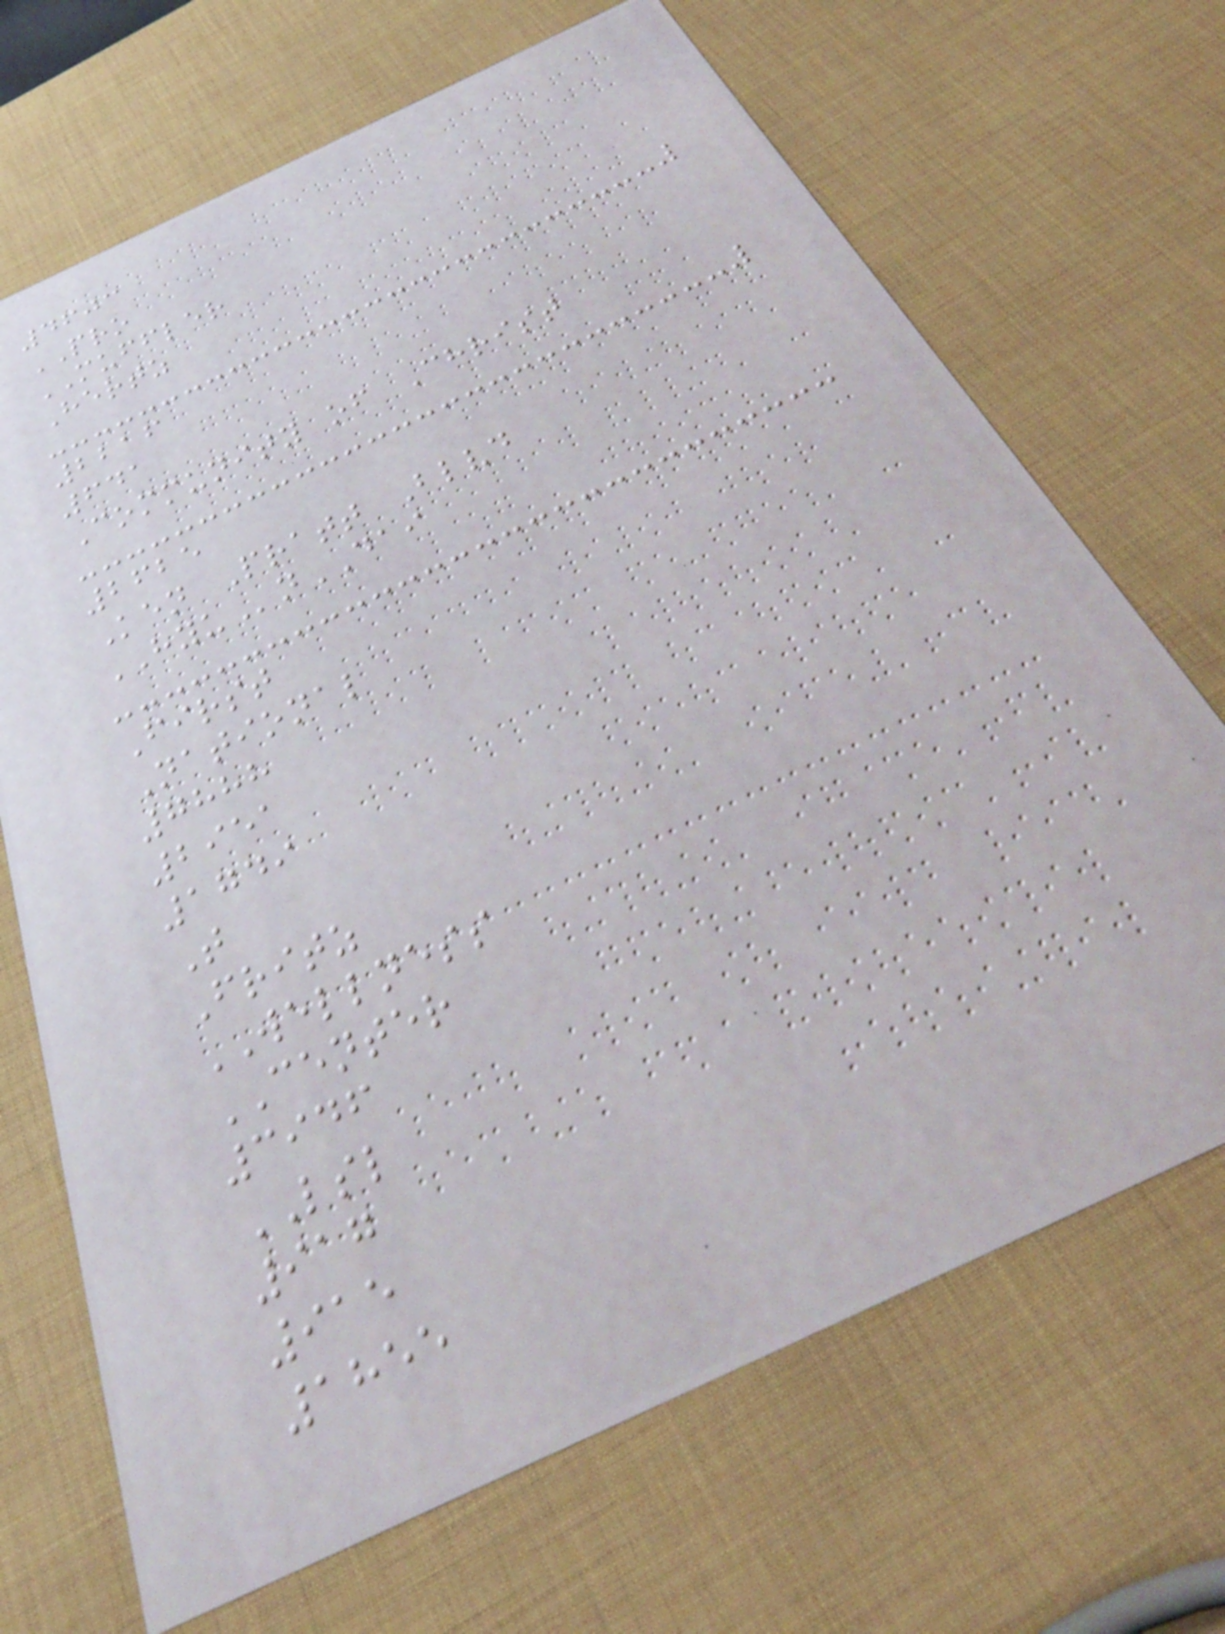4603
PRO
MUFFLER
Hertz
2216
641
Community of Christ
2625
Ken Pratt Blvd
HYUnDAI
First
National
7888
2951
1749
T
Fritz
WELLNESS
CENTER
3946
LSL
917
915
1855
